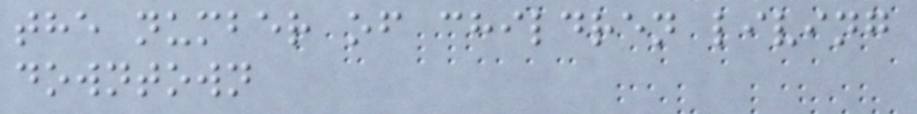the number of children living
downtown
